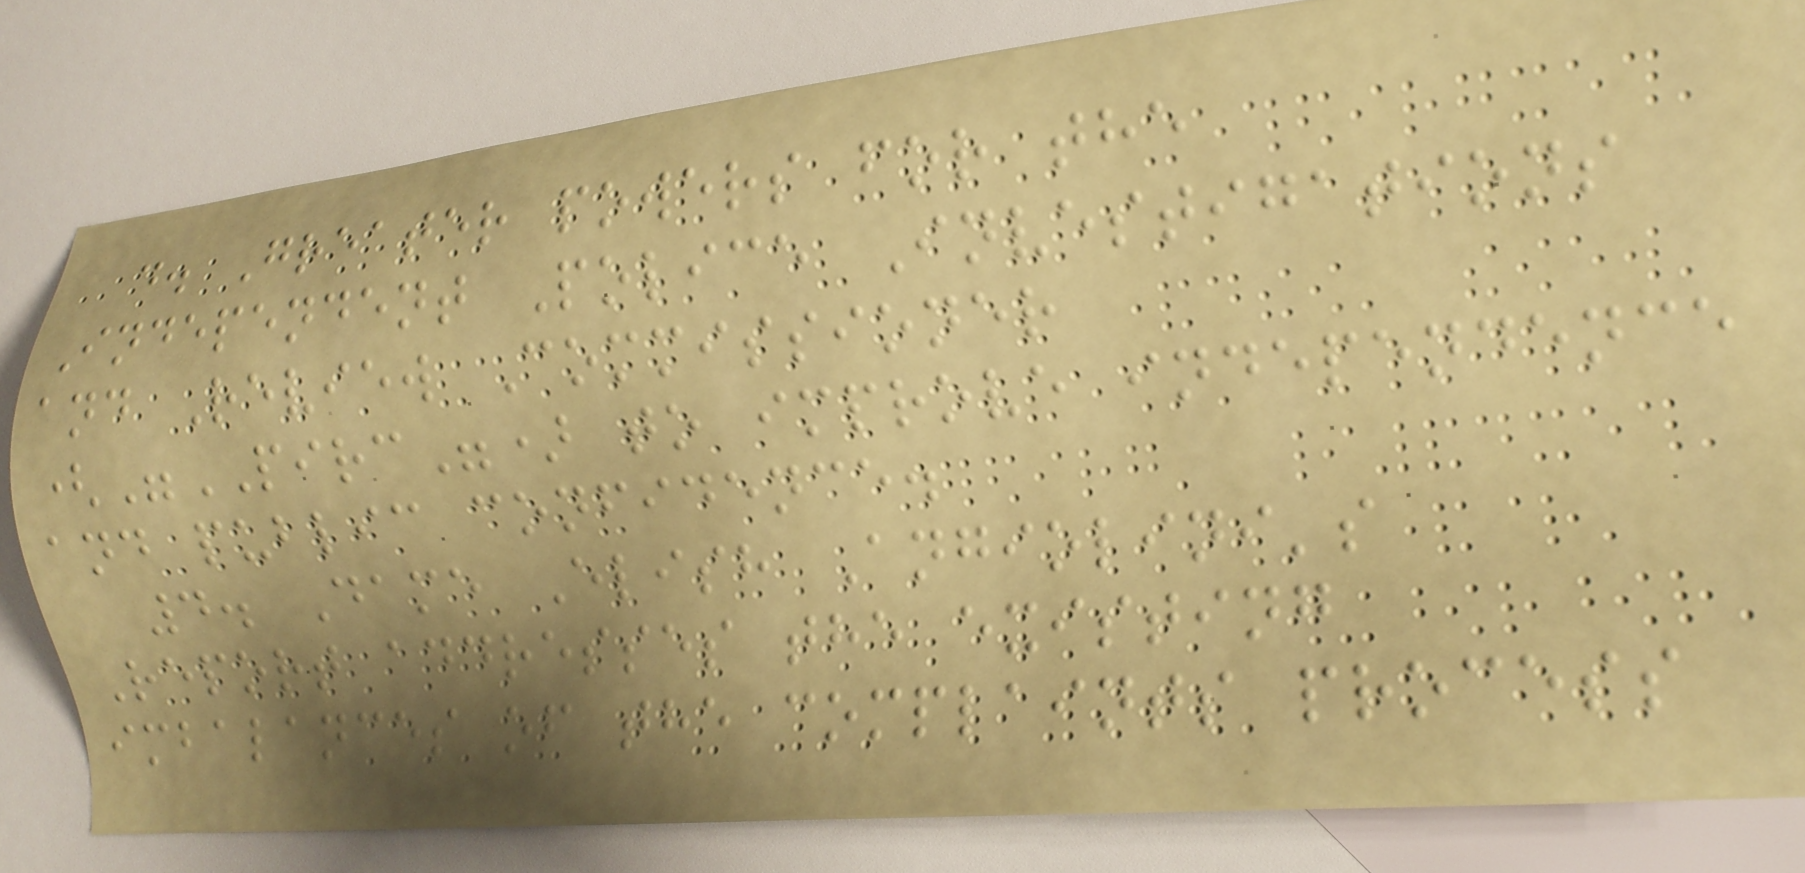d. Greater powers for the
Independent Police Investigations
and Review Commissioner
("PIRC") to improve independence
and public confidence.
4. Dame Elish Angiolini's
Report addresses the existing
imbalances of the complaints process
